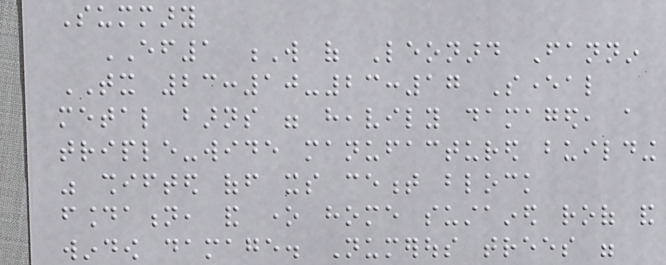Summary
EF1 W of Leonard Fannin
TX 23:10-23:17 Several
metal barns were heavily damaged, a
triple-wide manufactured building
was shifted off its cement block
foundation, and one home sustained roof and
window damage. Numerous trees were
